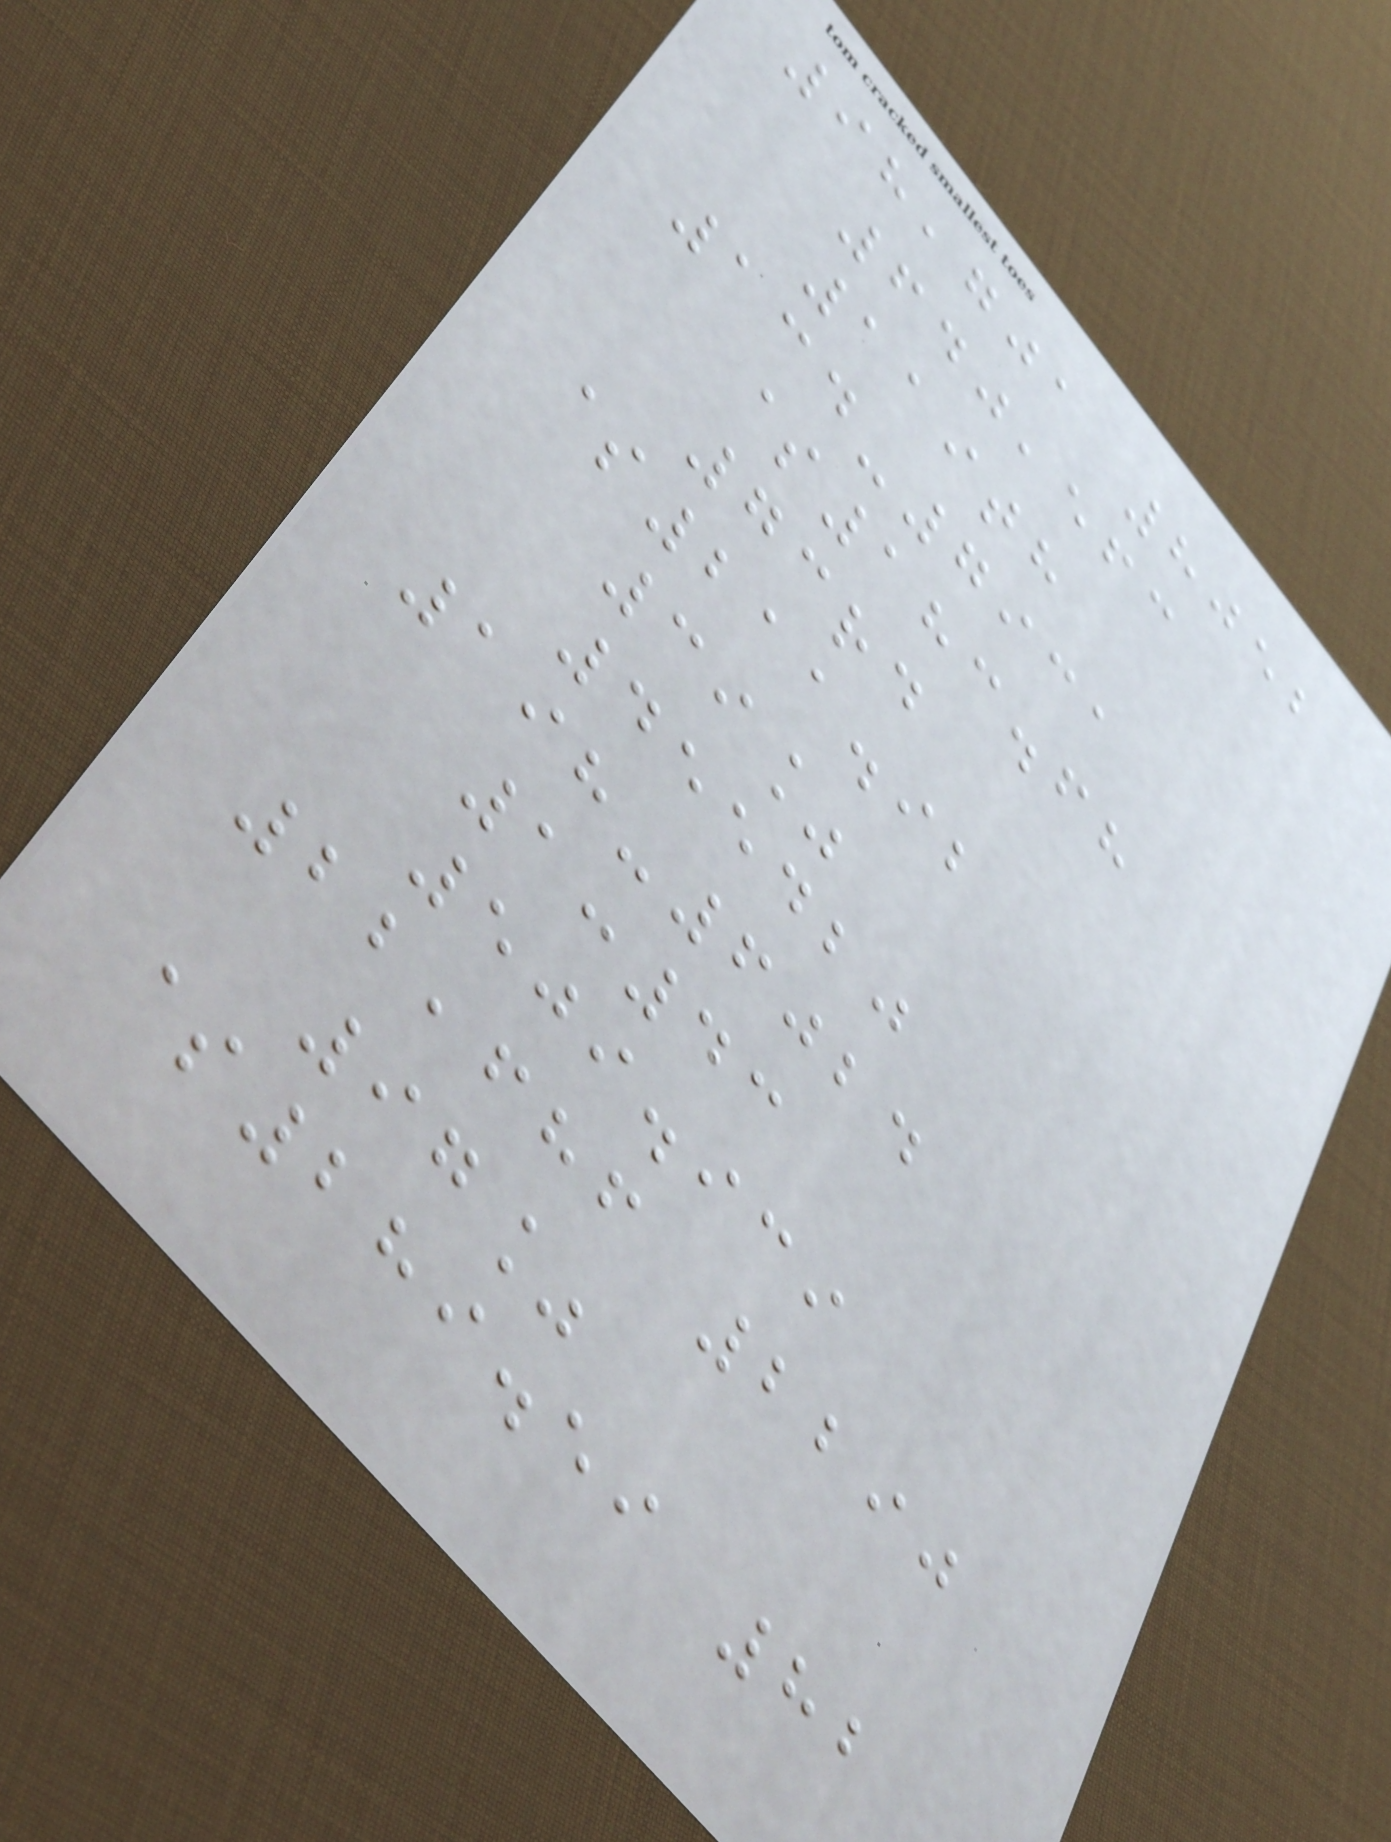98,701 8052
640,563
119th
134-7931
$183.68
73rd
$211.92
39%
455420
198-6024
1:43
509.939
22,686 2290
97%
$289.59 82
